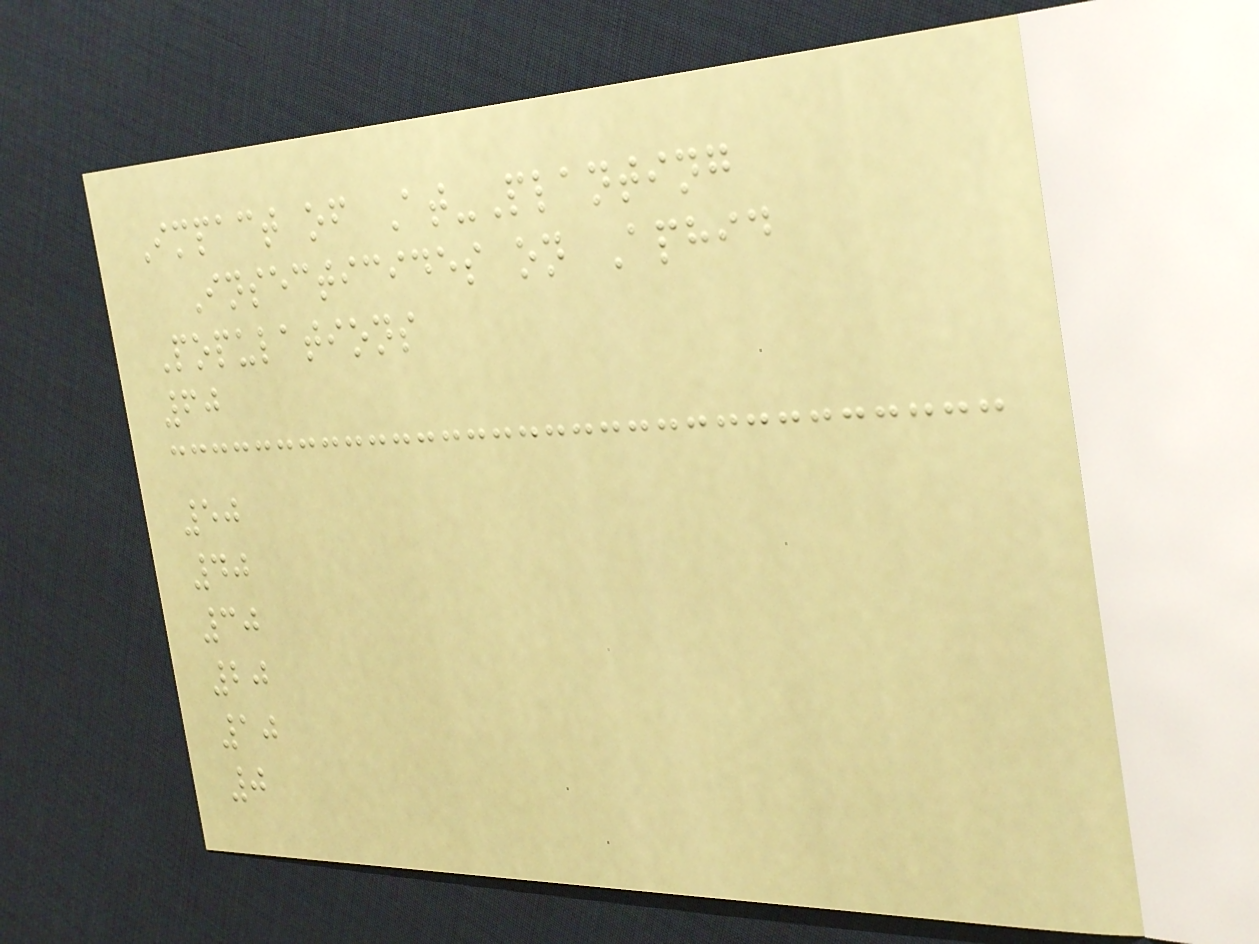Impact of At-Planting
Insecticides on Aphid
Populations
60
50
40
30
20
10
0
